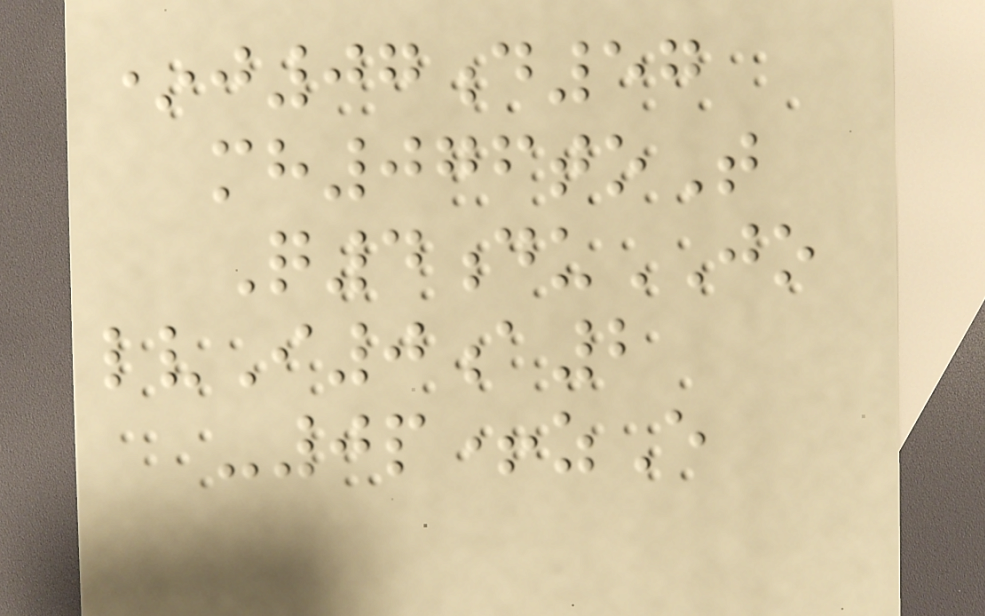*j07d57
mh076toT
Q4duJO
lvI0a2
-0p+zE
